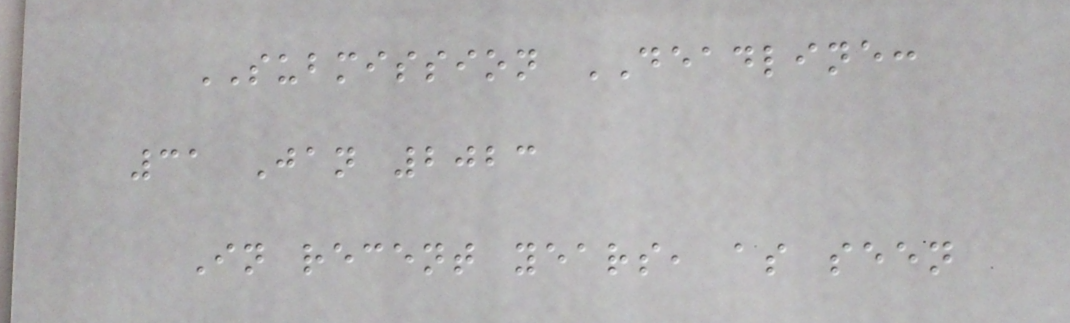SUBMISSION DEADLINE:
31 Jan 2023
In recent years, as seen
